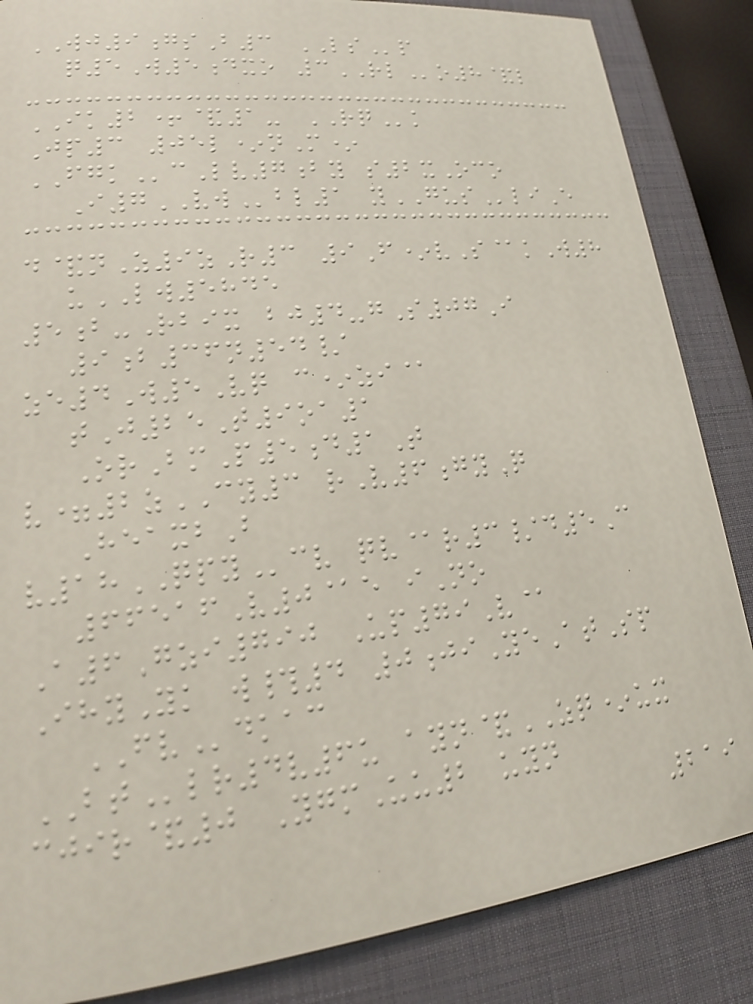WJ9gsB3 LSp
q5W5dxo 3RLo8&l
IK2+&1- RQk
Jp3 05l*nM*
FGKcLv7by s2xOco
I7VWbl1 yGUSliE
d&nZ9zR3 9F*vS@kW8
uLW5845
5b-Rbix bj4-gS07I
9b36n54/
ze4W5Vq c*zi@
tJ25T9oa1
OrBmP5d1T
v=2zCY3 rV6gyQ
HeaxbB
v18QPYcv qv@r3/d5C
66516V0@e iNo
A6Gzi790 Up79V@
IhyYk w#4 0jiYeAtSp
FVdkac
BTlr4v6u ayn&ZQ*ux
cjir&0 YgmUu2 uyn
219
